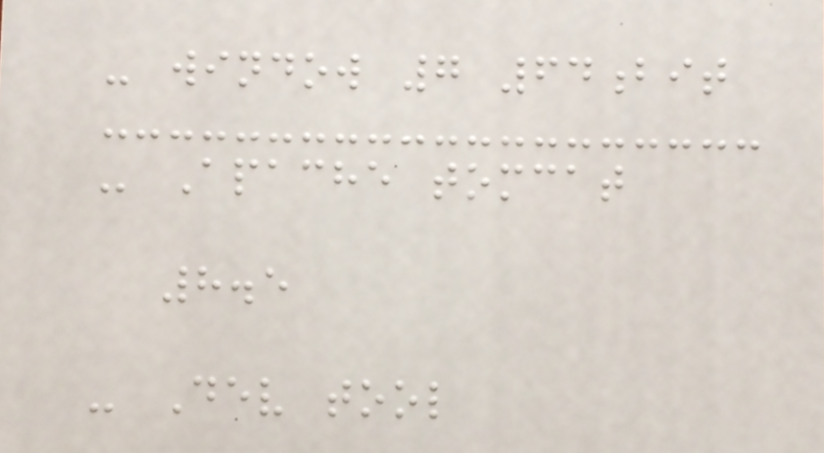- window 7 64bit
- Apache tomcat
8.5
- Dev tool
